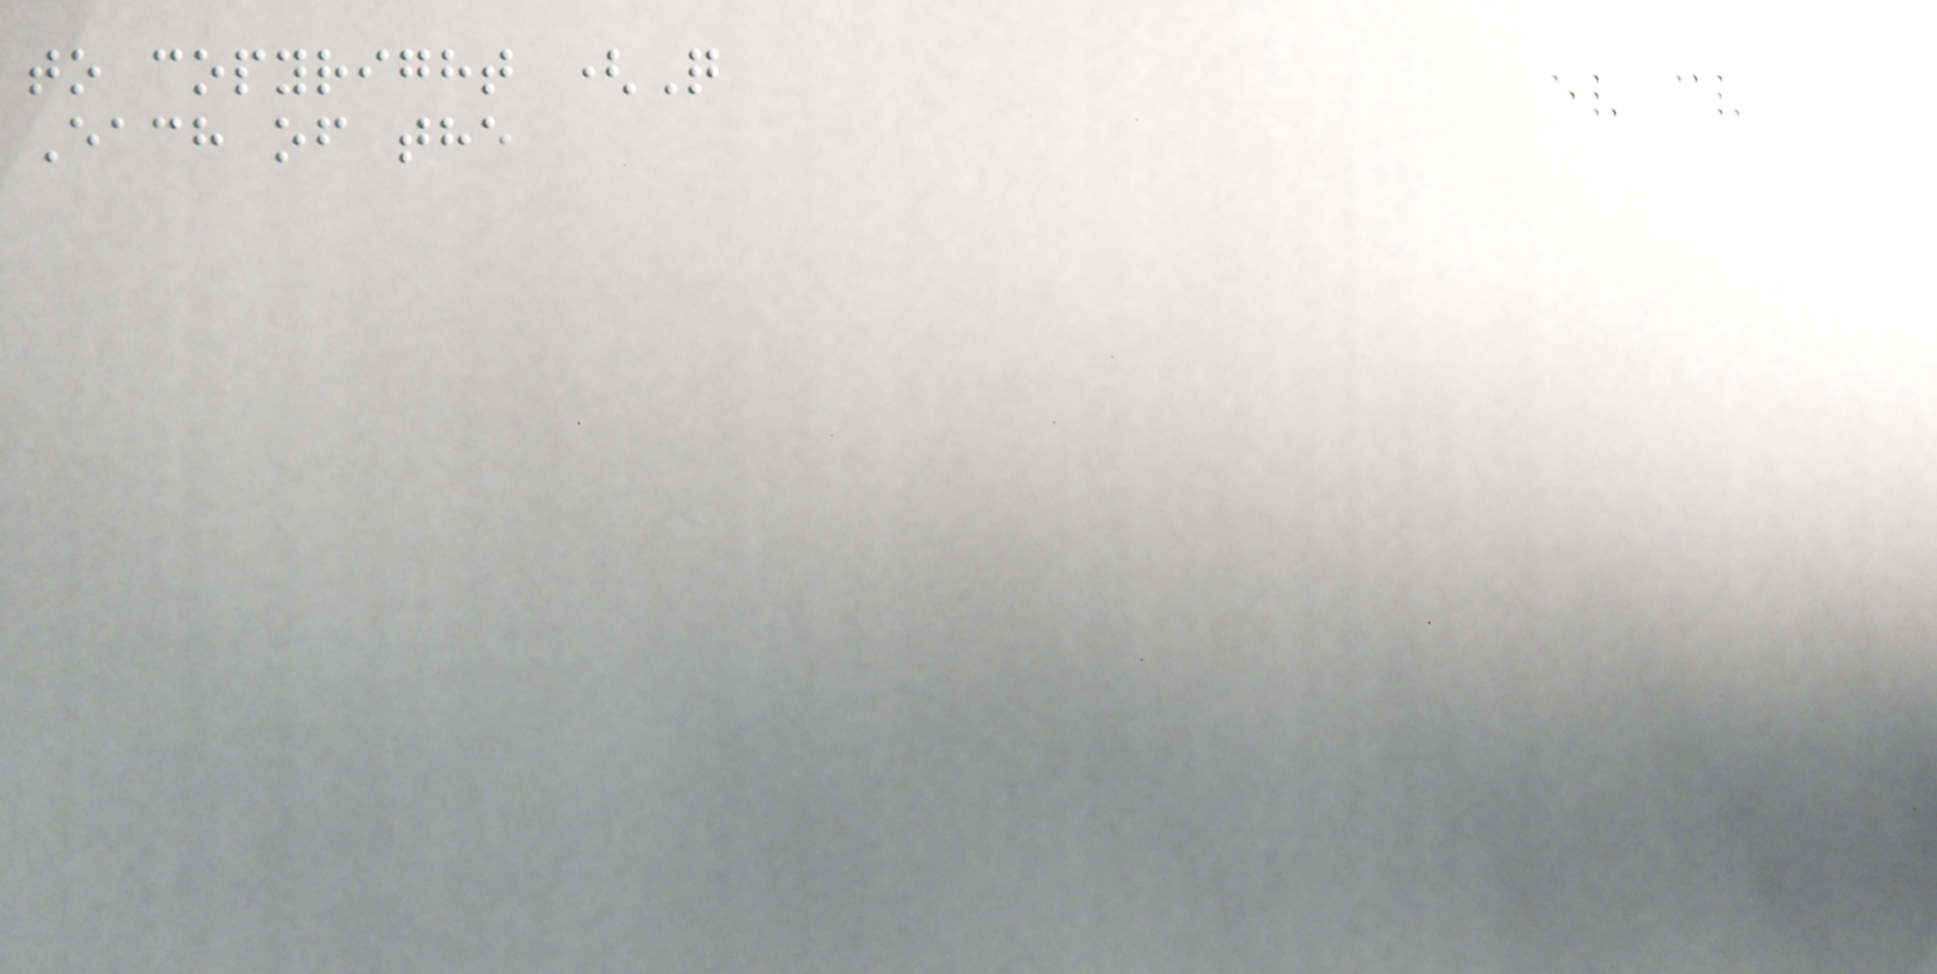to copyright (Q
Each of the
